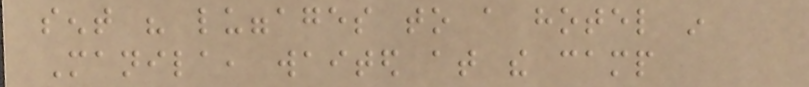sent his luggages to a hotel in
Manila, waited at the camp
